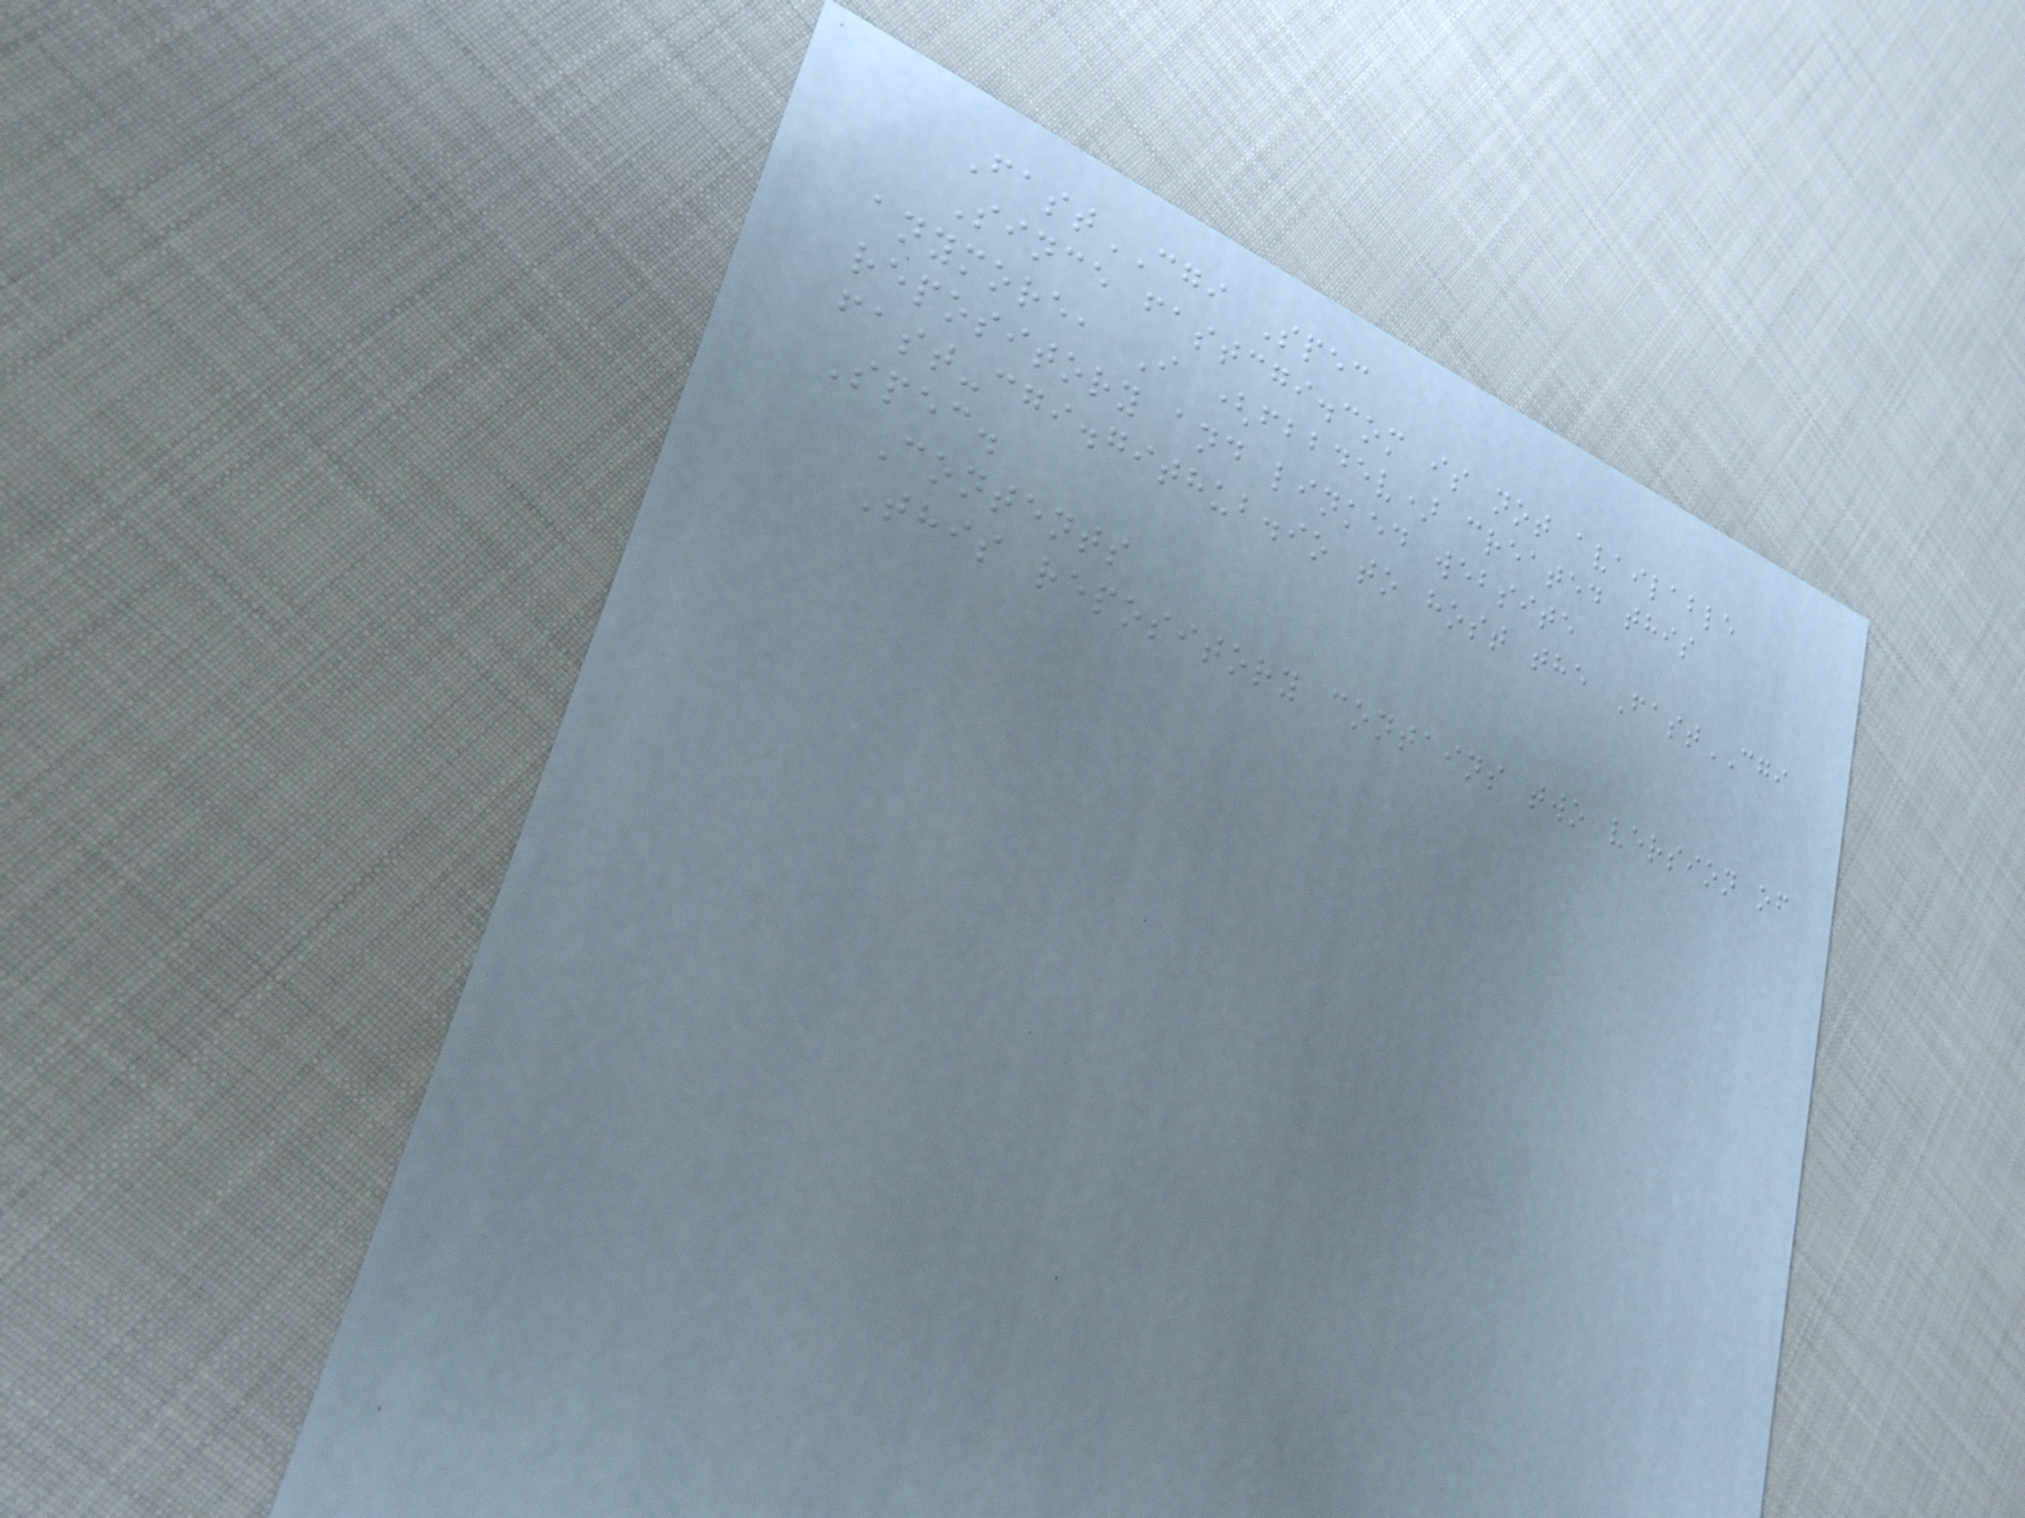FastCGI Spec
Since fastcgi.com is not available
anymore, I (fbbdev) created this
repository and linked website
fast-cgi.github.io to host the FastCGI
Spec.
Contents
This repository contains two version of
